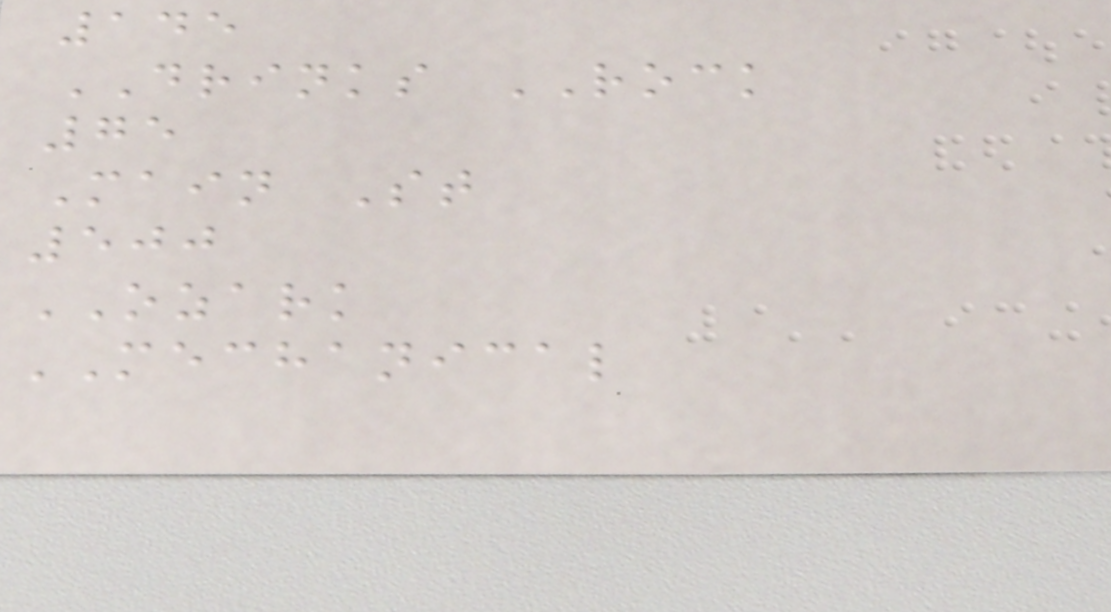145
DRINKS ROCK
75
Main St
500
OZARK
MECHANICAL
